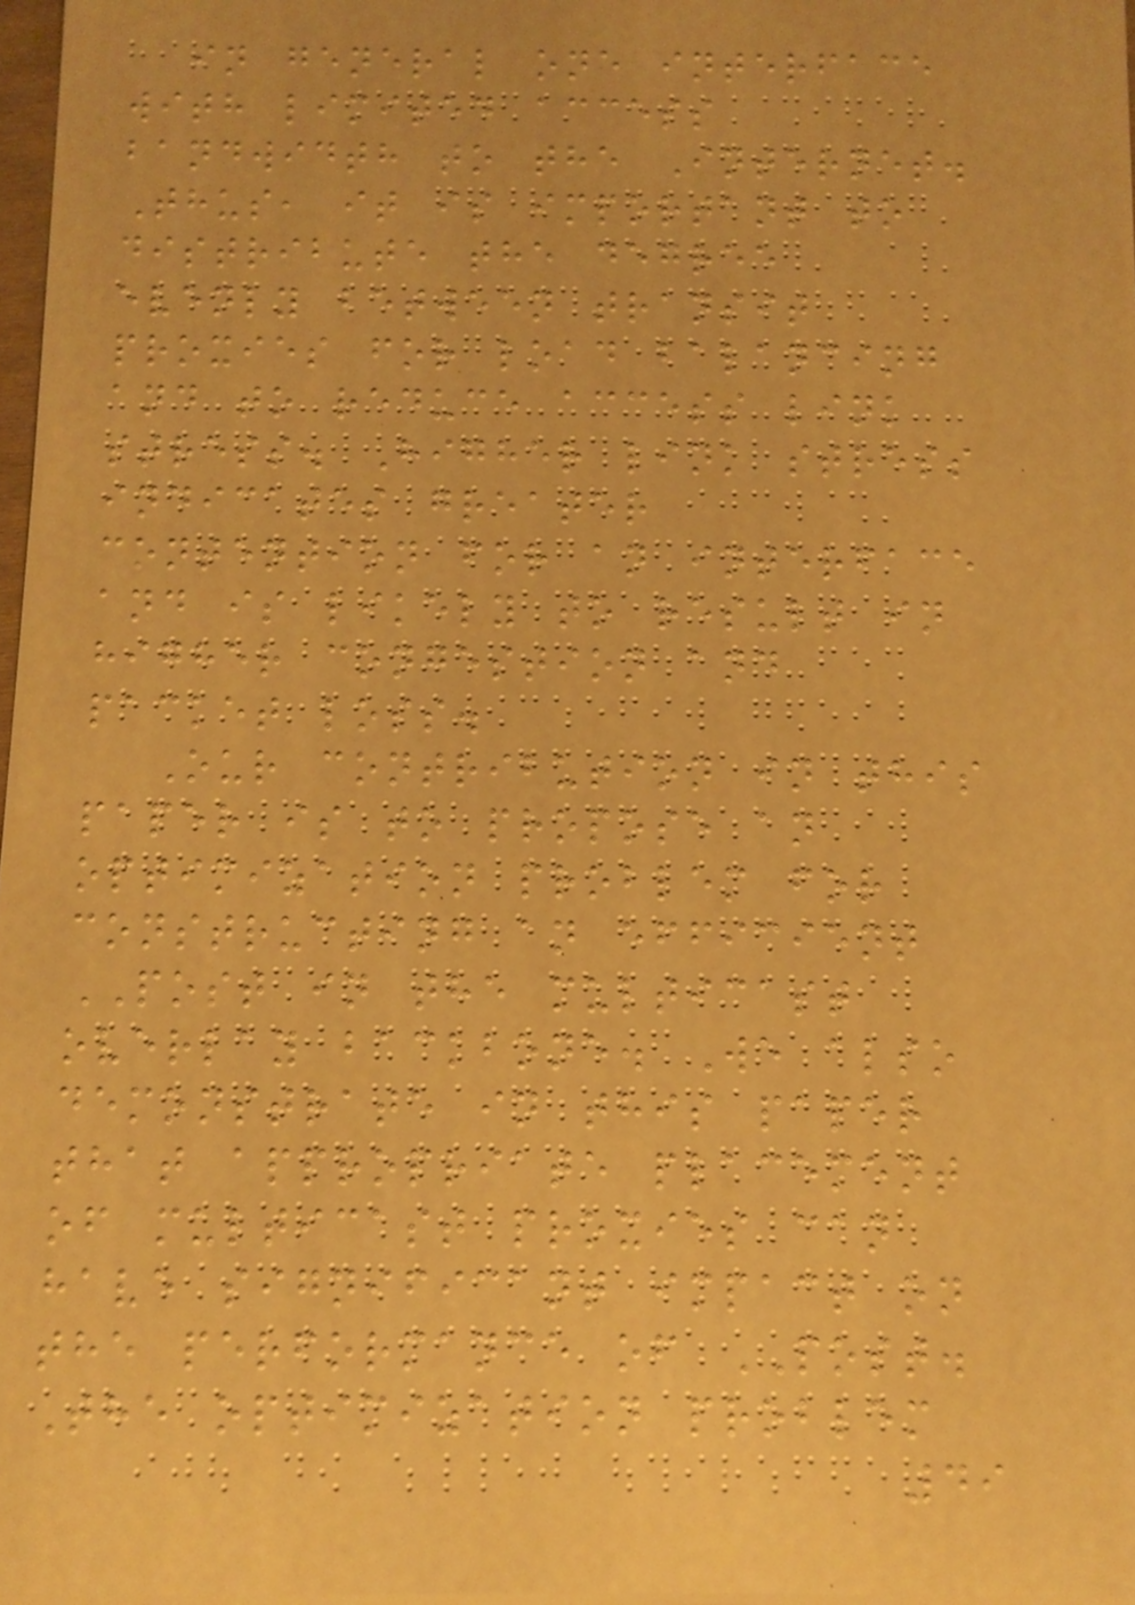in general one interface
with limited access
bandwidth to the Internet.
Thus, it is important to
distribute the degree
evenly between transit
proxies for load balancing
and to reduce access link
stress. Higher link stress
indicates greater
contention for an interface
and is likely to result in
higher congestion and
packet loss.
Our contribution in this
paper is to propose an
optimization problem for
constructing an efficient
POST in the multicast
overlay backbone. We also
demonstrate in this paper
that appropriate placement
of multicast proxies can
have significant impact on
the performance of POST.
The optimization problem
49
